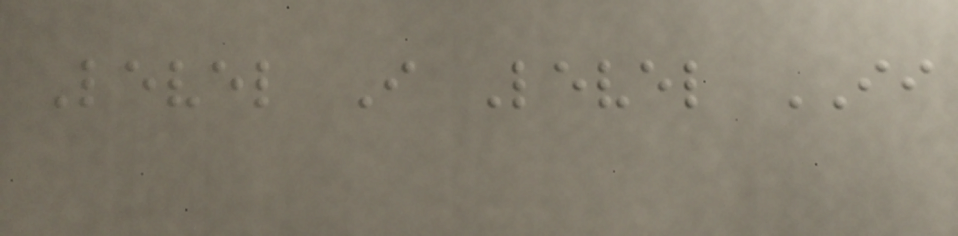Level I Level II
